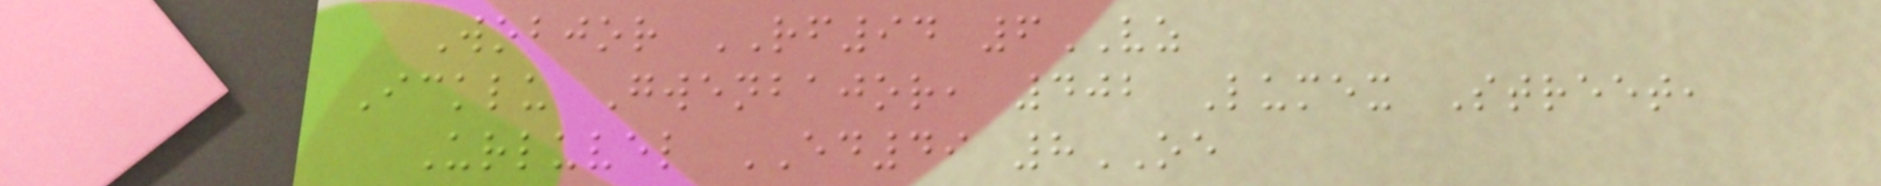Wobjor RF94 6VZ
Icklu Gwenbajor, 402 Lumex Street,
Urluvel ED49 8OE
